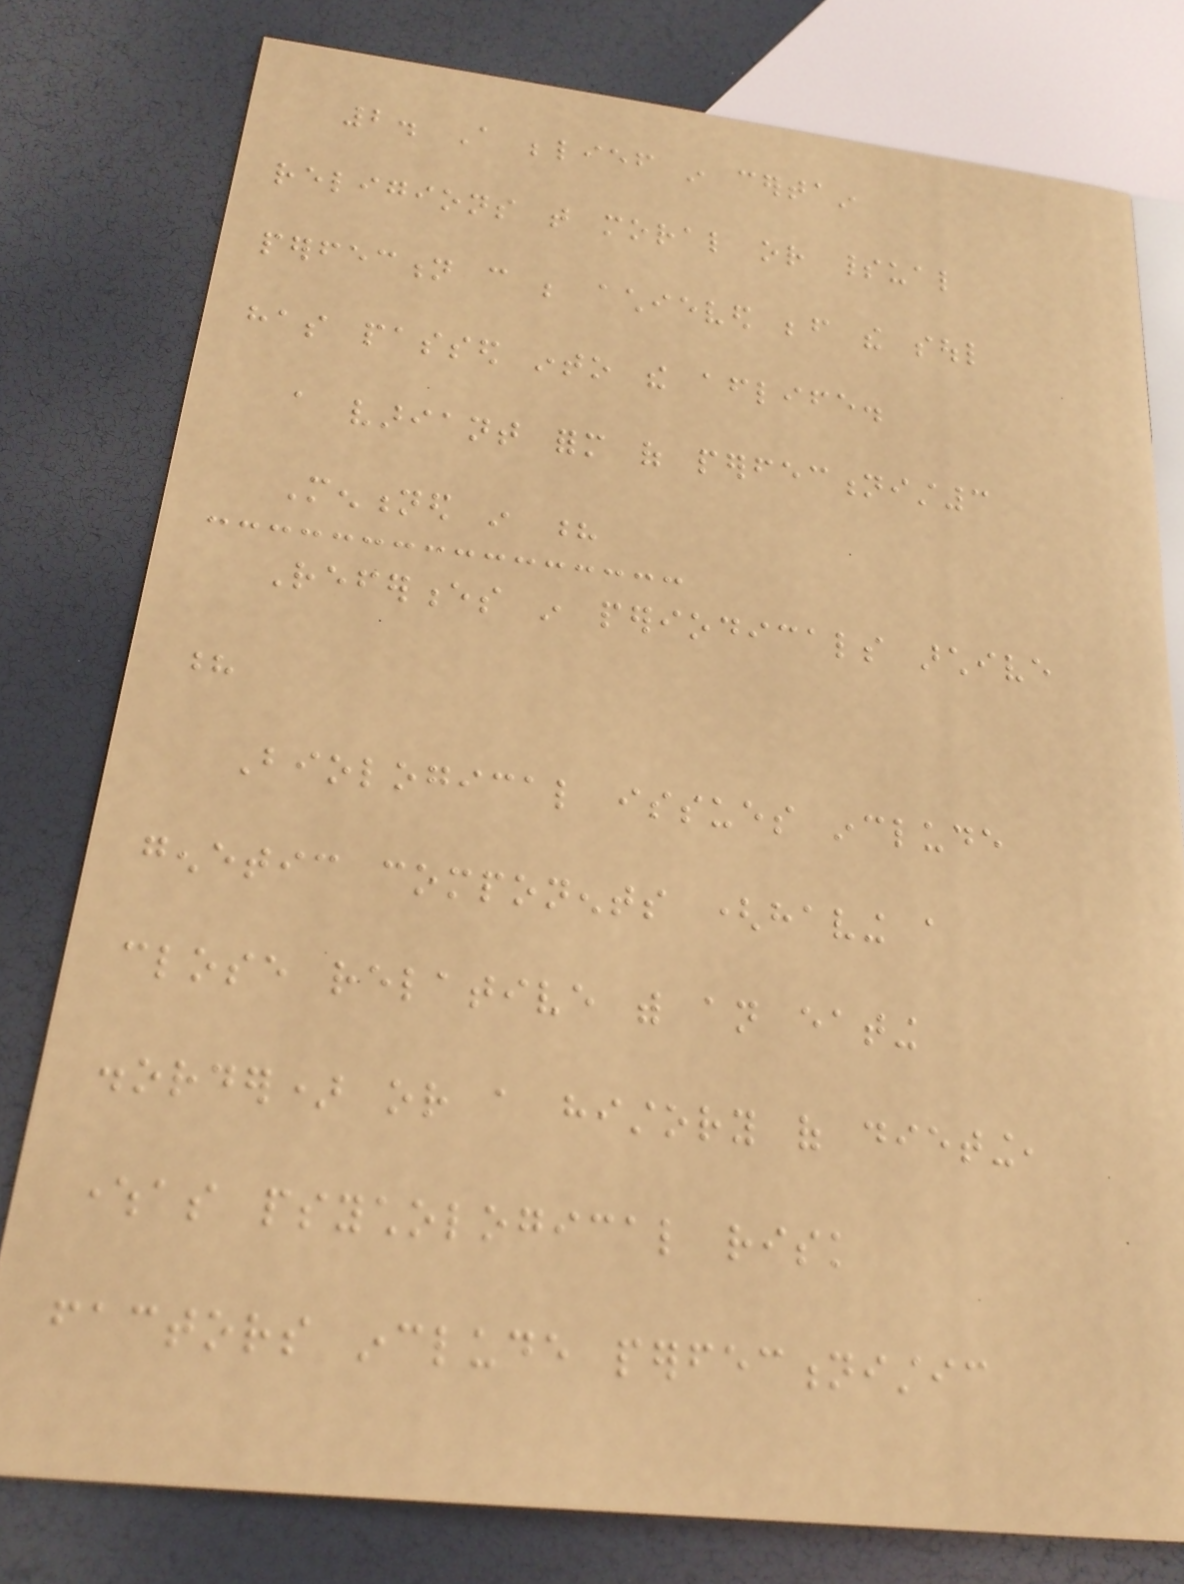2. A belief in certain
religions that moral or spiritual
perfection can be achieved before the soul
has passed into the afterlife.
a variant form of perfectionist3
Mentioned in ?
References in periodicals archive
?
Biological issues include
genetic components (having a
close relative with an eating
disorder) or a history of dieting,
whereas psychological risk
factors include perfectionistic
